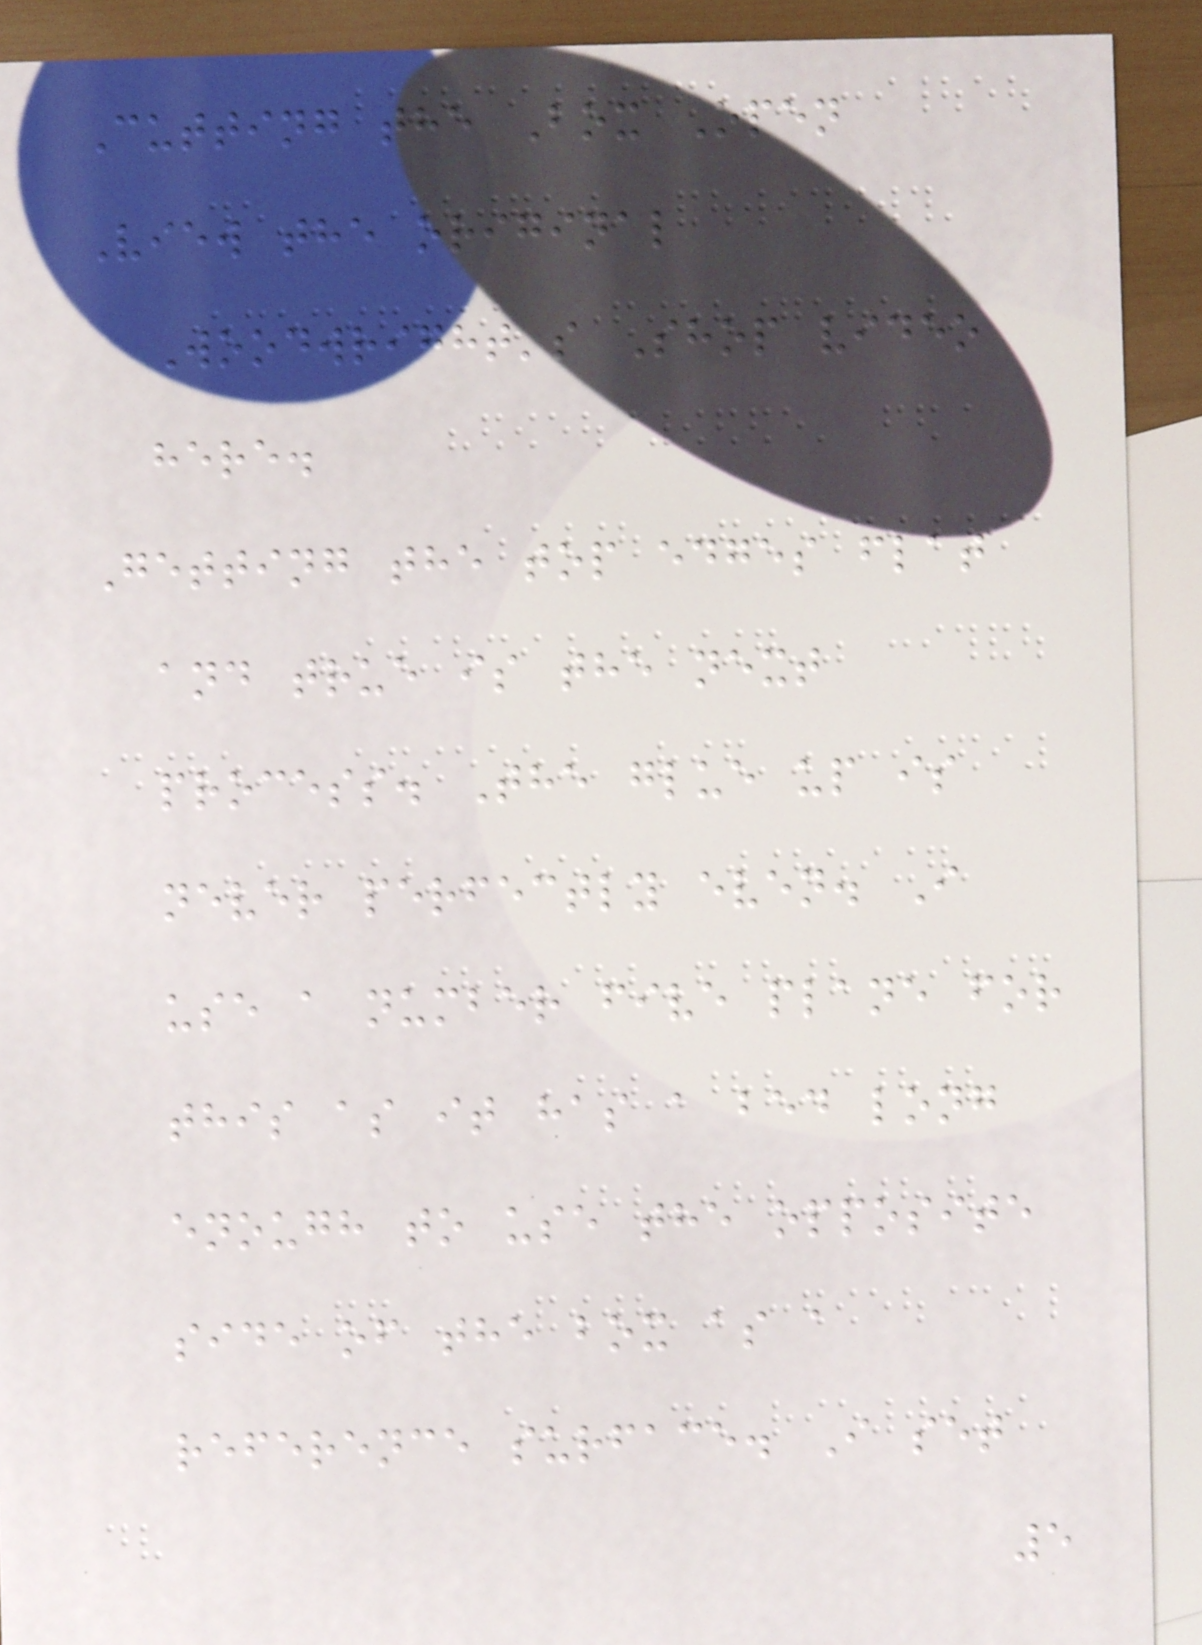Cutting the Box Open
View the original
Woodwright's Shop video
here.
Getting the top edges flat
and true is the next
process. The glue up is
never perfectly even. I
use a number five plane for
this as it has a bed long
enough to use the opposite
side of the box as a
reference surface. I set
5
